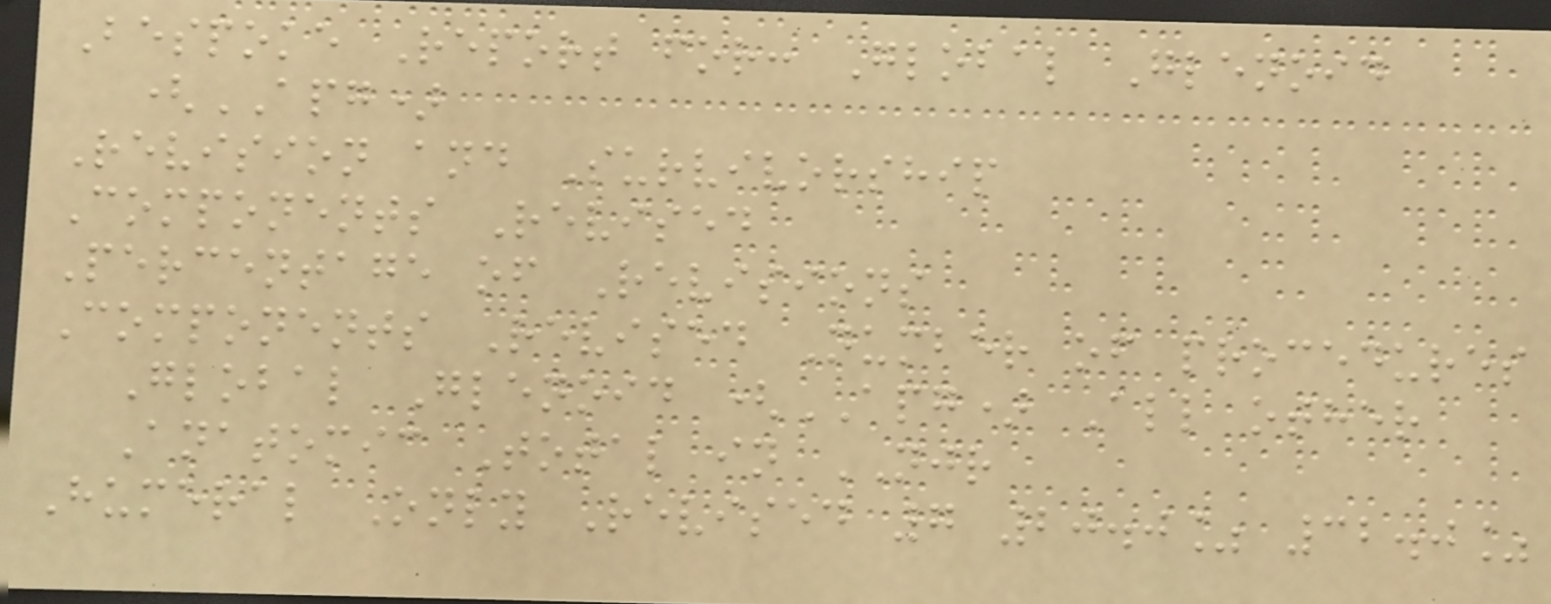Bespoke Report for: Global Glenoid
(APG)
Revision and Survivorship
Components Revised
Percentage of Revisions
Components Revised Number of procedures
Global Glenoid (APG) All other
Anatomic Total in NJR
Humeral Only Revised 7 20.0% 32.0%
